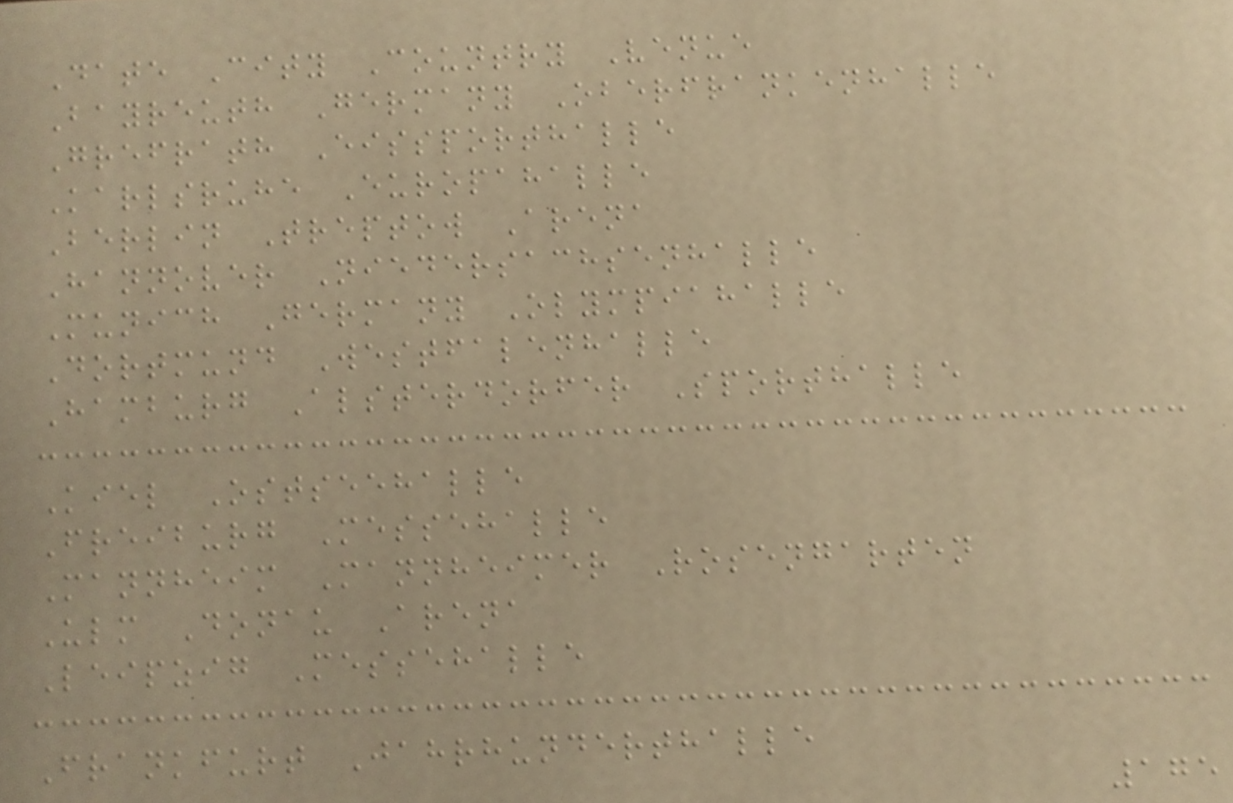Date City Country Venue
Bayreuth Germany Oberfrankenhalle
Grefrath Eissporthalle
Karlsruhe Europahalle
Berlin Treptow Arena
Hannover Niedersachsenhalle
Munich Germany Olympiahalle
Dortmund Westfalenhalle
Hamburg Alsterdorfer Sporthalle
Kiel Ostseehalle
Freiburg Messehalle
Mannheim Mannheimer Rosengarten
Ulm Donau Arena
Leipzig Messehalle
Frankfurt Jahrhunderthalle
175
